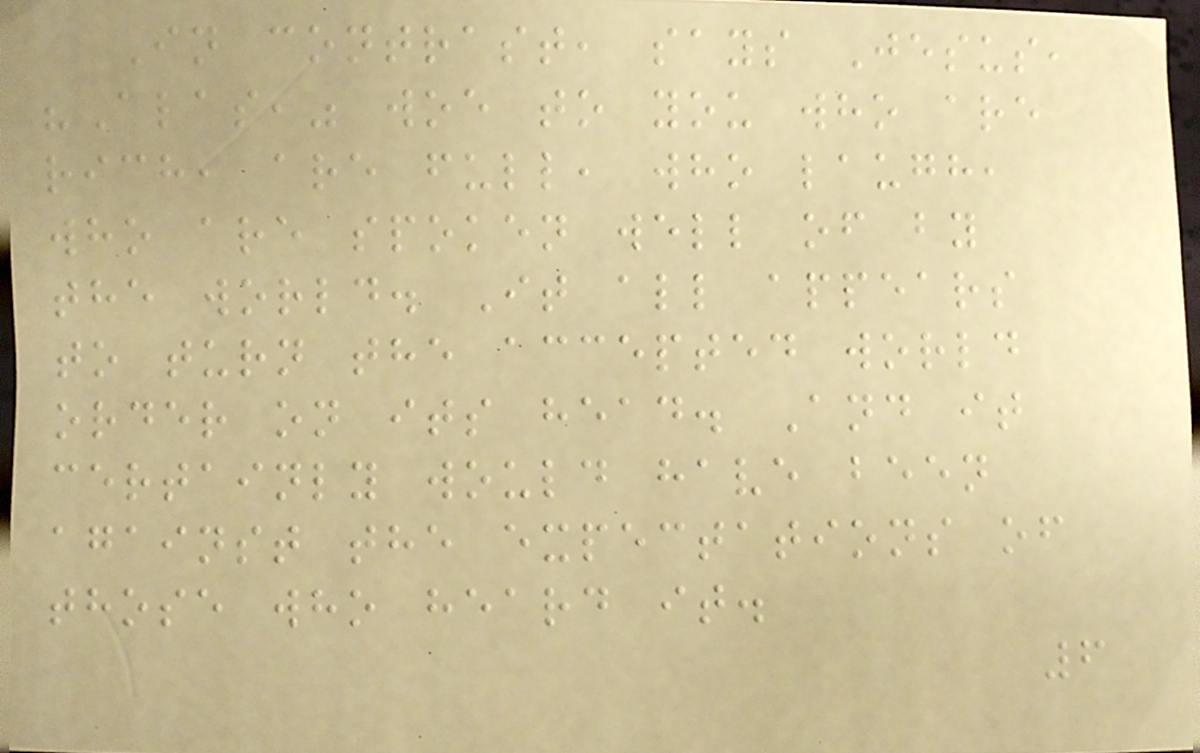In contrast, says Jesus,
"Alas," woe to you who are
rich, are full, who laugh,
who are spoken well of by
the world. It all appears
to turn the accepted world
order on its head. And it
certainly would have been
against the expectations of
those who heard it.
6
